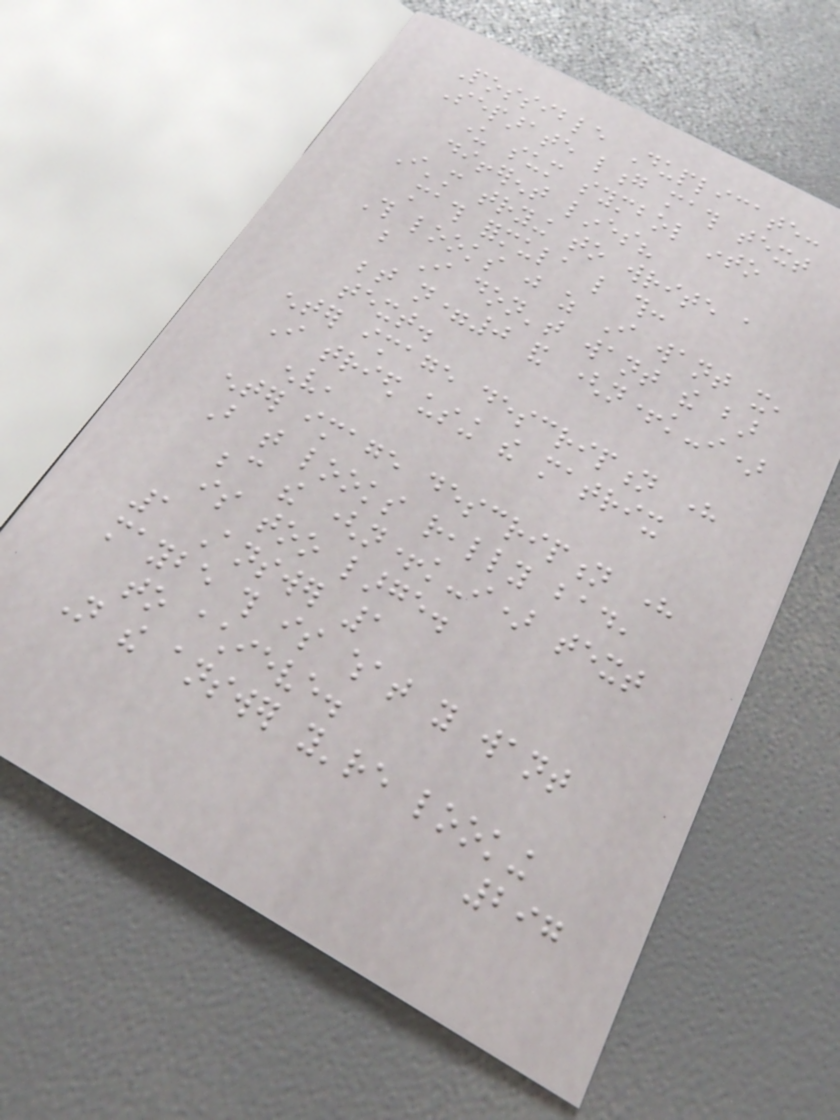Possible Duplicate:
Separate long math text
under sum symbol into
different lines?
I'm trying to write a
math formula like this:
This looks just as I want it,
but I don't want the bar
between n=0 and (n+k-i)
text.
enter image description here
I tried using the matrix
env,
enter image description here
But that looks really bad,
because the (n+k-i) text
is too large.
1 Answer 1
maybe this is what you want
to achieve.
Not the answer you're looking
297
